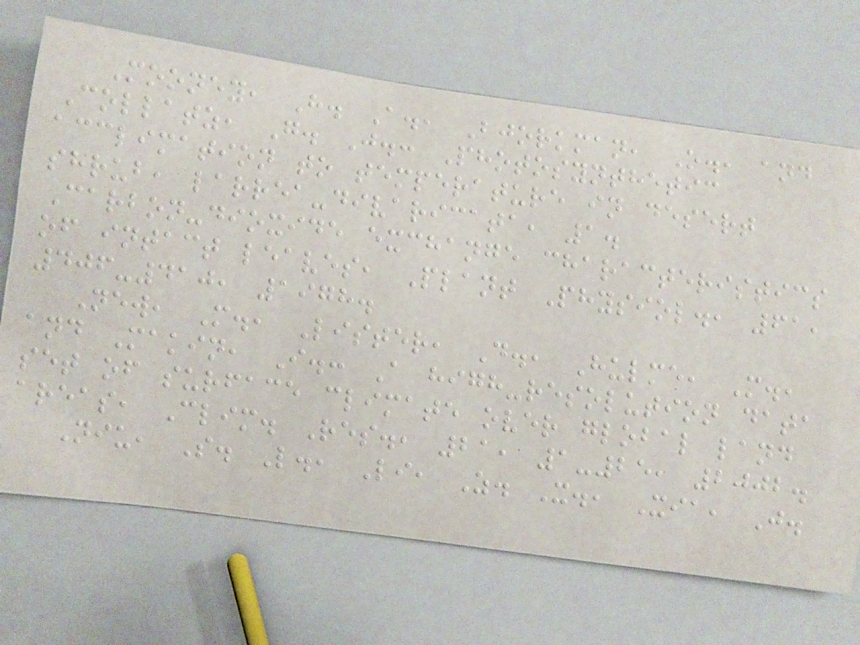Mooney, H. A., Bjorkman, O., and
Collatz, G. J.: Photosynthetic
acclimation to temperature in desert
shrub, larrea-divaricata, 1.
Carbon-dioxide exchange characteristics
of intact leaves, Plant Physiol., 61,
406-410, 1978.
New, M., Lister, D., Hulme, M.,
and Makin, I.: A high-resolution data
set of surface climate over global land
areas, Clim. Res., 21, 1-25, 2002.
Niu, S. L., Li, Z. X., Xia, J.
